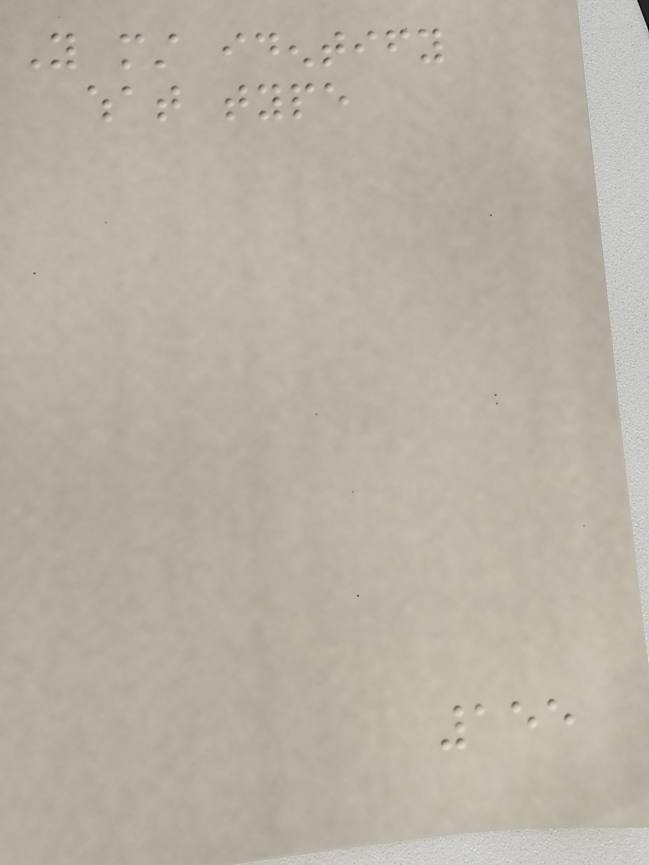You must identify
what type
155
